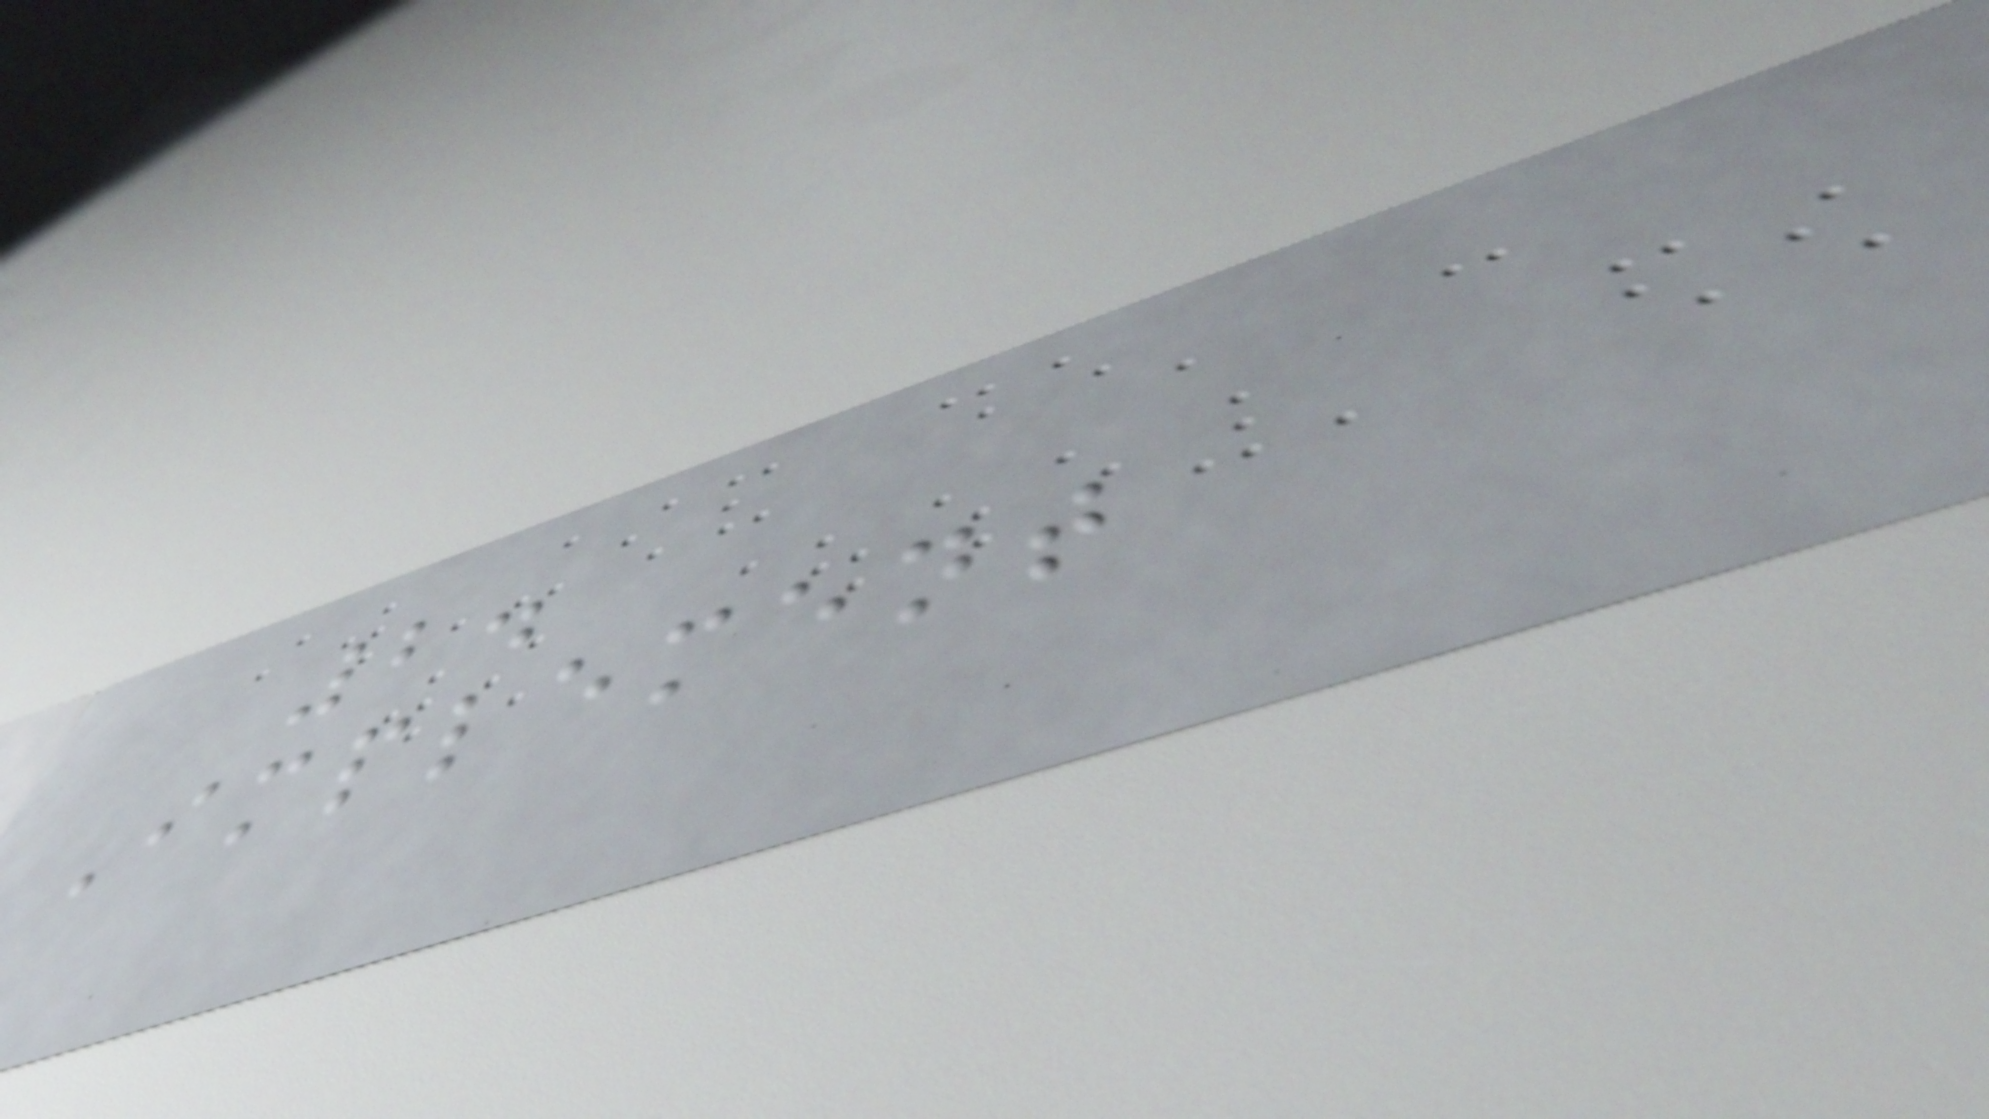2.
Implement
